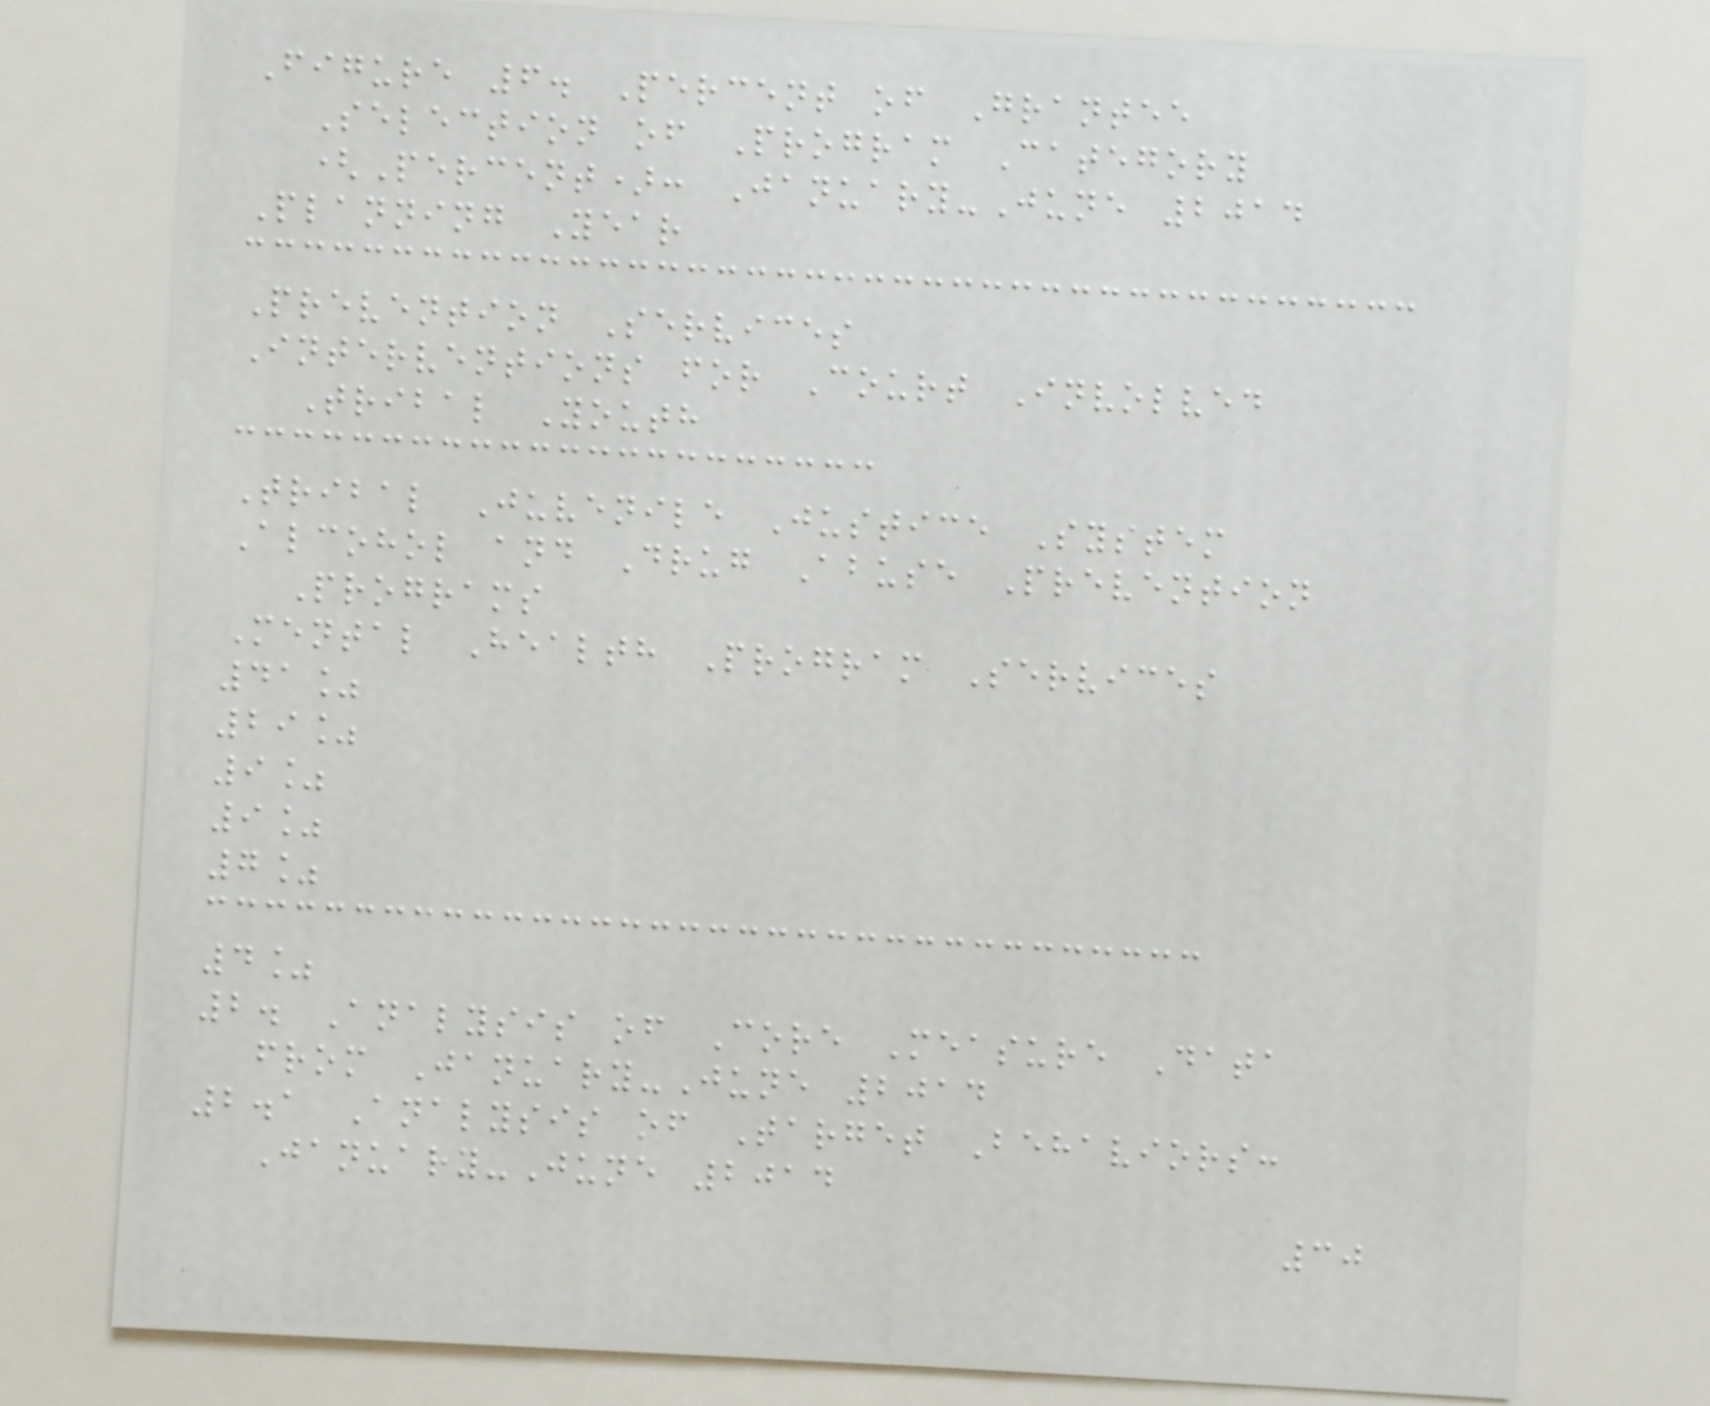Figure 6. Percent of Grantee
Selection of Program Category
(Percent): January-June 2014
Planning Year
Prevention Services
Interventions for Court Involved
Tribal Youth
Tribal Juvenile Justice System
Alcohol and Drug Abuse Prevention
Programs
Mental Health Program Services
41%
29%
9%
9%
7%
4%
2. Analysis of Core Measure Data
from January-June 2014
2.1 Analysis of Target Behaviors:
January-June 2014
30
